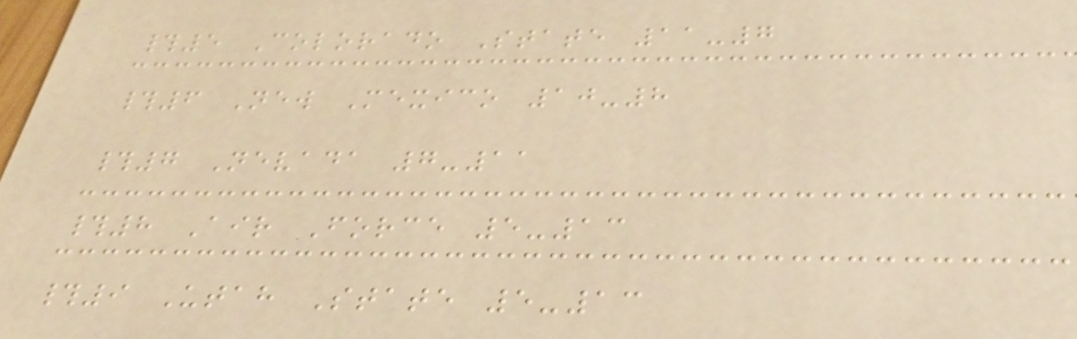#5 Colorado State 11-7
#6 New Mexico 10-8
#7 Nevada 7-11
#8 Air Force 5-13
#9 Utah State 5-13
